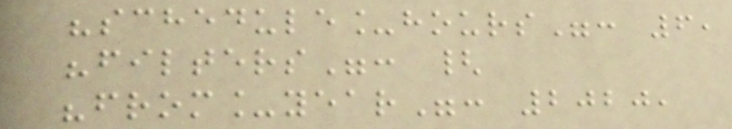"schedule_hours": 6,
"filters": {
"from_year": 2020,
